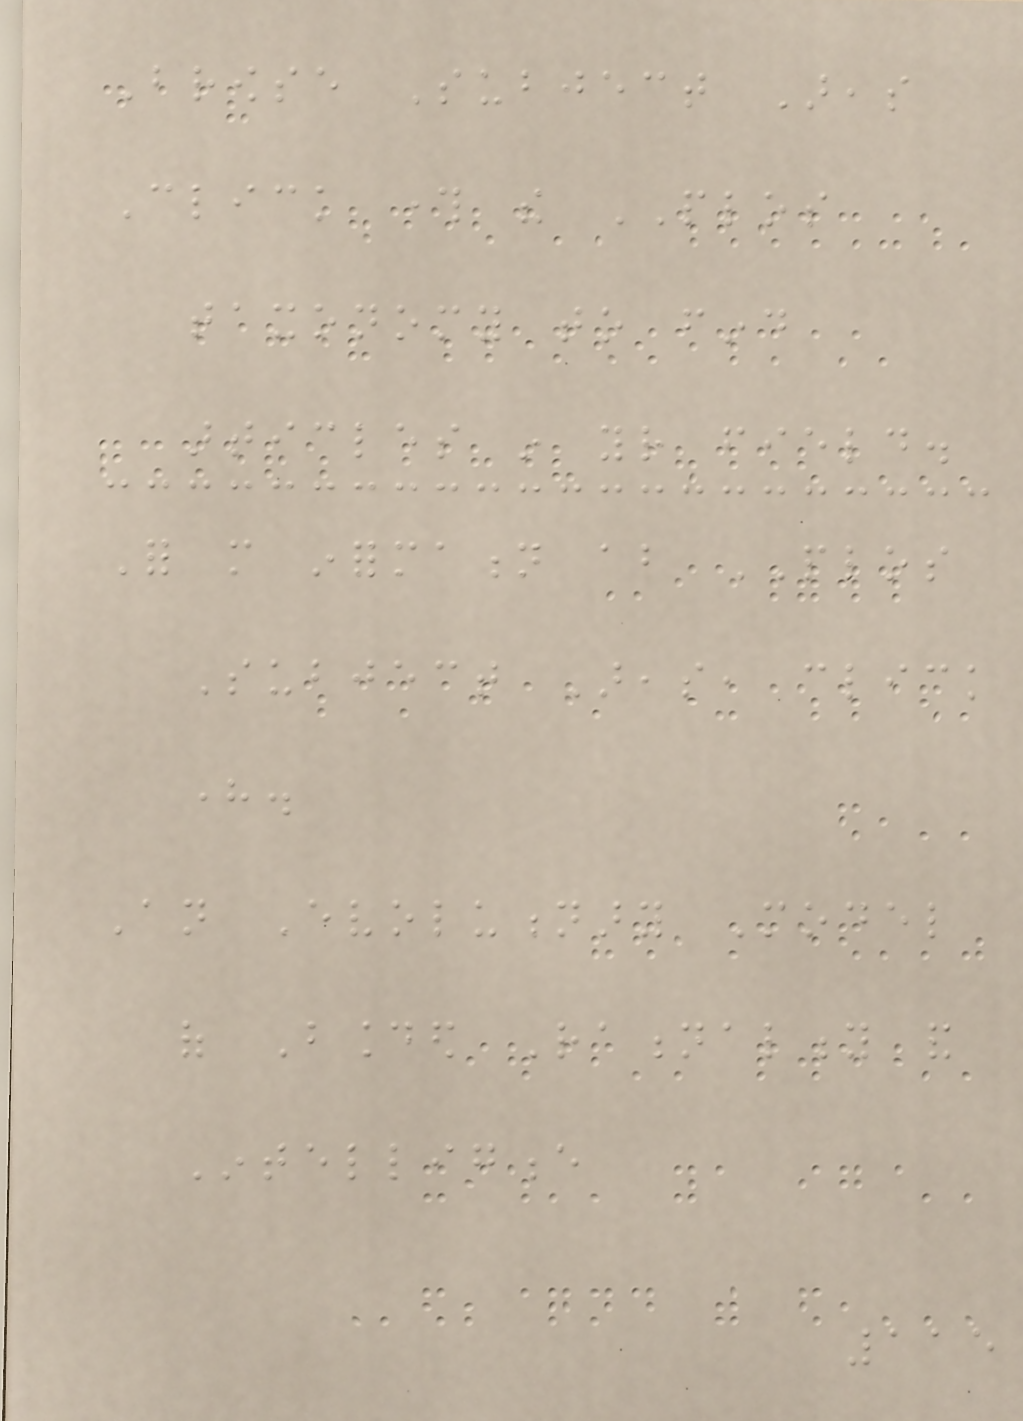Browse Subject Areas
Click through the PLOS
taxonomy to find
articles in your field.
For more information about PLOS
Subject Areas, click
here.
An Evolutionary Model
of Bounded Rationality and
Intelligence
115
